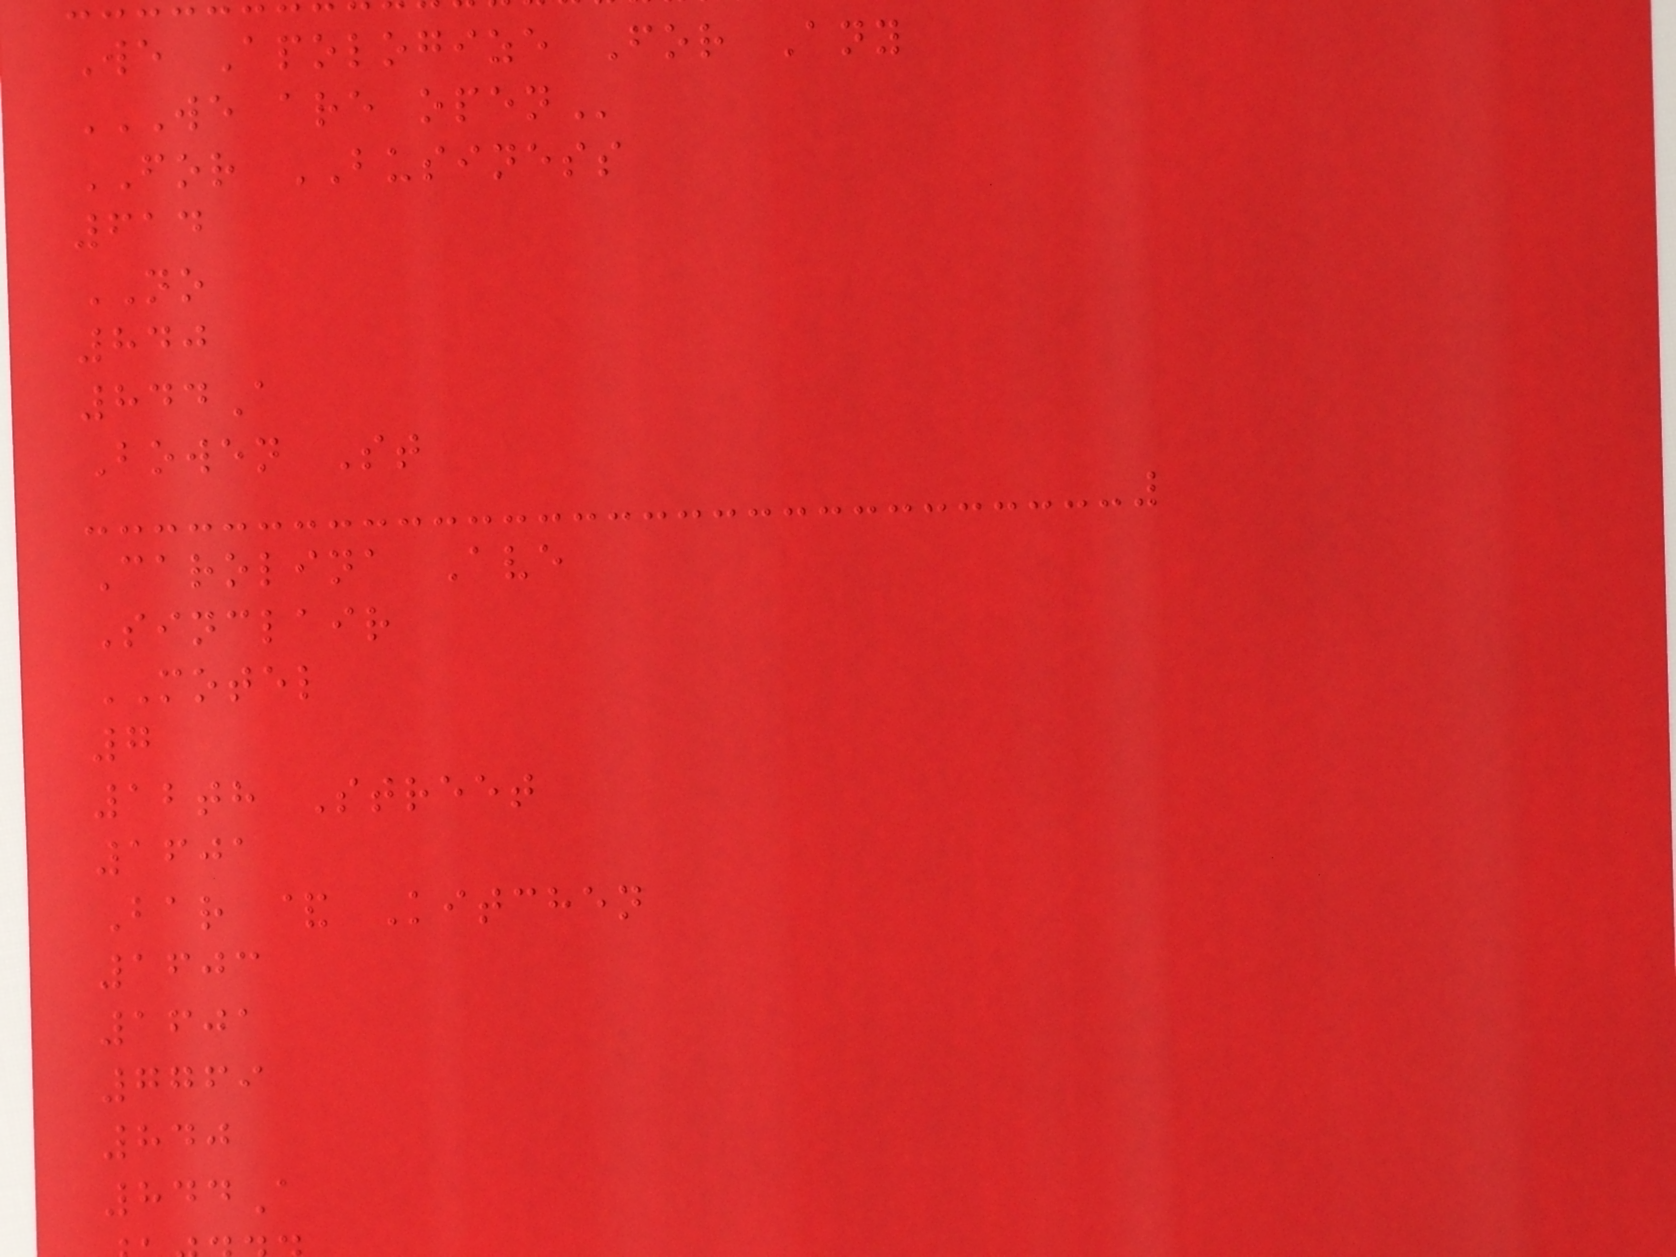We Apologize For Any
WE ARE OPEN
FOR BUSINESS
614
NO
840
844A
Bowen St
Carolina Ave
Sinclair
MOTEL
7
12th Street
1601
Bar & Kitchen
1603
1601
7769
840
844A
